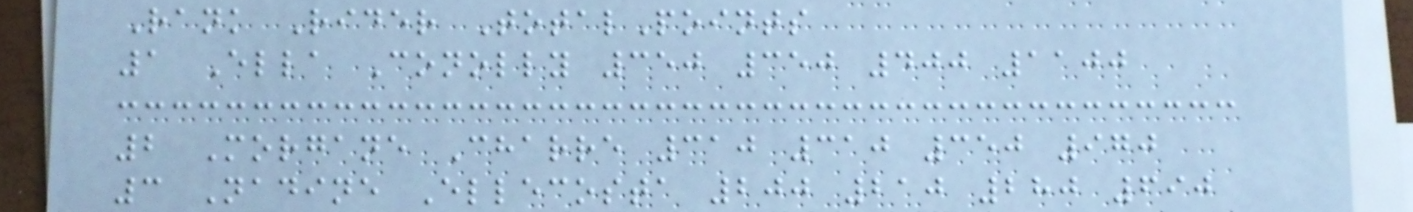Rank Rider TotalPoints
1 Ella Conolly 350 350 400 1100
2 Morgane Charre 310 310 350 970
3 Nadine Ellecosta 200 210 280 690
